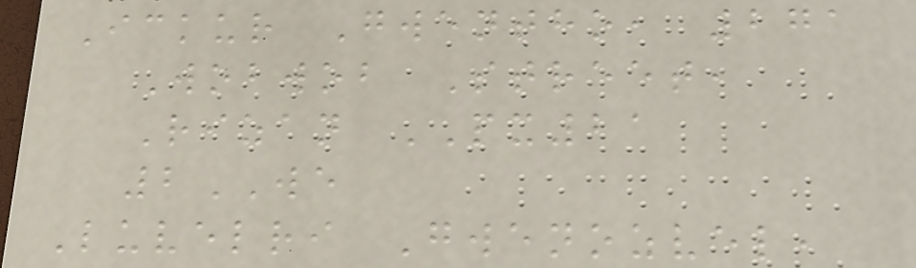Ickur Gwentho, 271
Wobwob Street,
Rizan PX21
2WE
Luvelri Gwenozvel,
